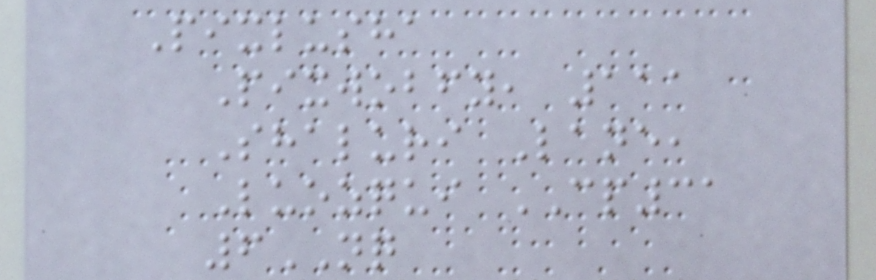Pixlusha
Pixwobfy, 111
Shaluri Lane,
Luozqui CP31
6NQ
